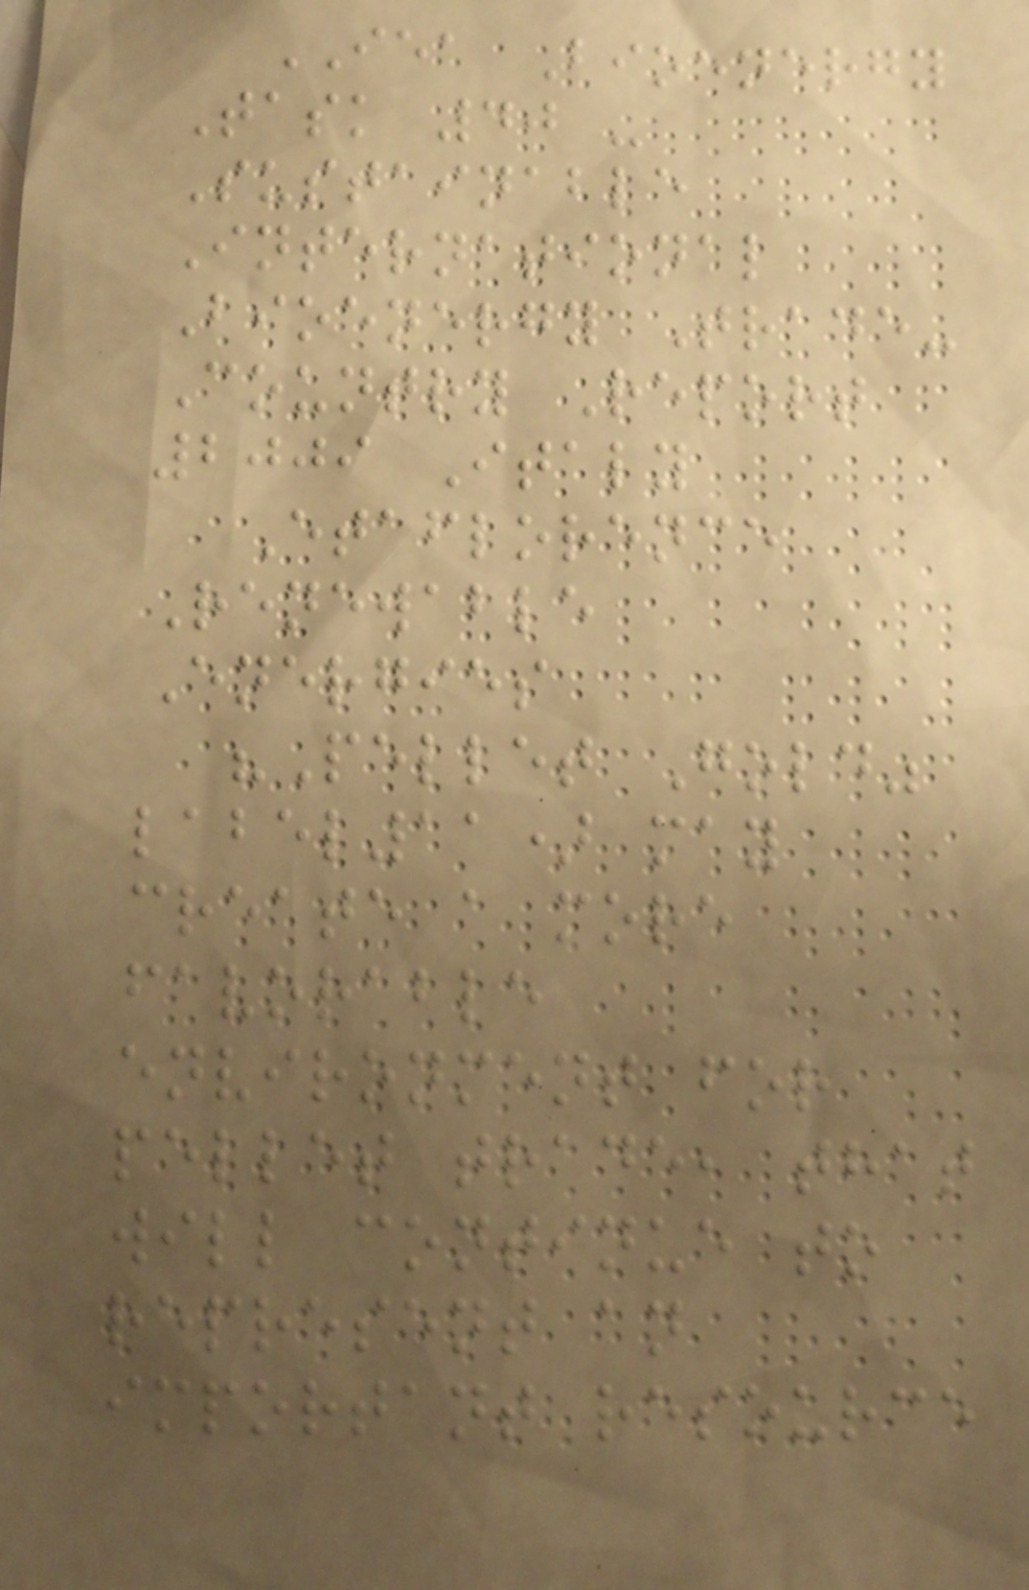IEA Bioenergy
Task 40 -
Sustainable
International
Bioenergy Trade-
Country Report
2009 Italy
Etaflorence
Renewable
Energies
"Pellet Gold"
label11) may
create a more
favorable
environment for
pellet trade, that
will continue to
represent an
important resource
